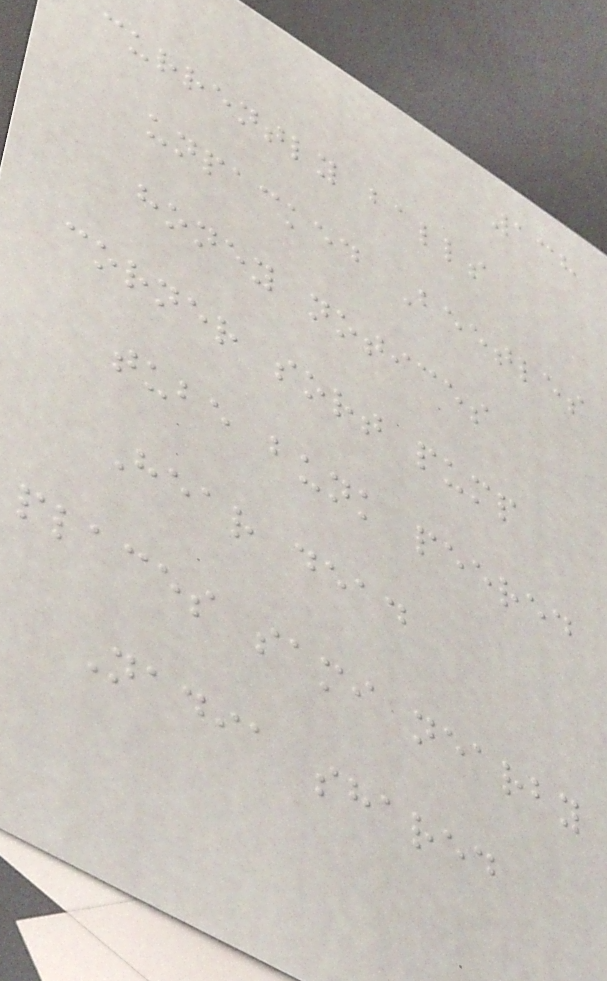138
currently balls
unpacked Beetles
honey notices
corner sort pump
tube bunk peered
Hear dead
places sami nearby
Nadia shared
